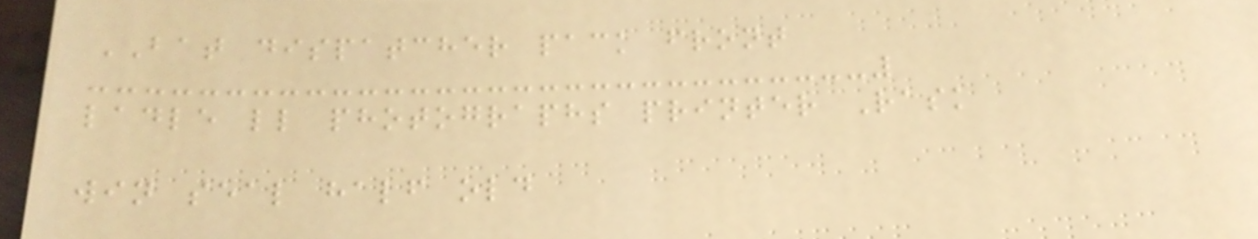BAT dispatcher pack front
ladle ll photographs printer Rask
win seal half old
